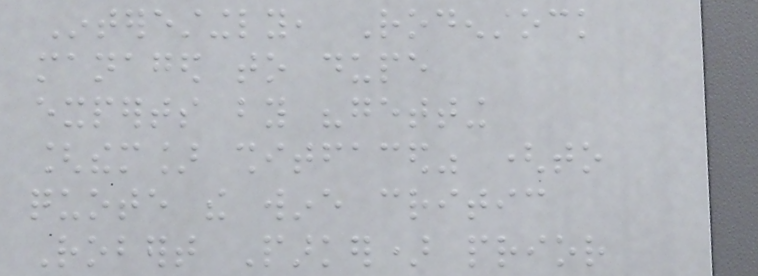Interestingly, Rodenstock
managed to dupe
experts by "getting
[them] shitfaced" (to
quote the wine critic
Robert Parker) prior
